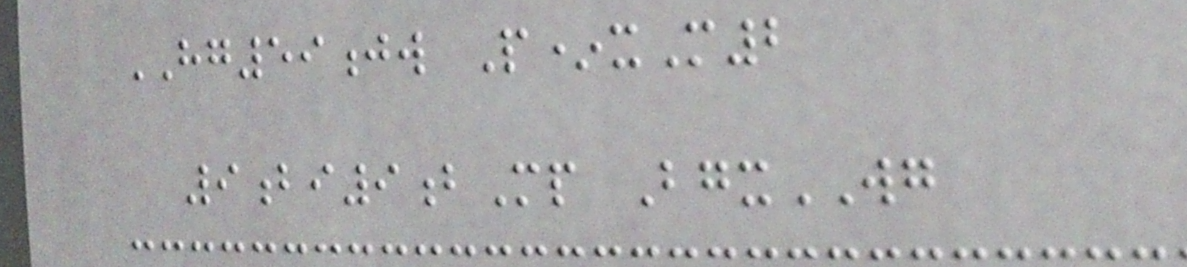HG59jw P*xM2
9bi9bMp BgxWG
